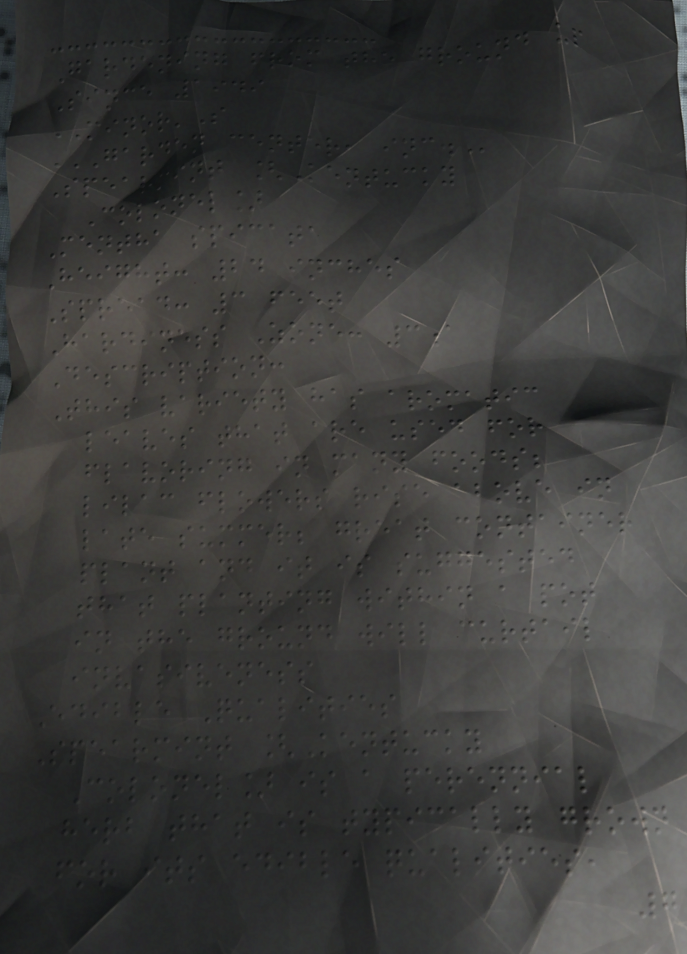Gardening from the ground up
Since 1949
MINOR'S
GARDEN CENTER, INC.
Spearmint [Kentucky
Colonel]
Mentha spicata
Height: 24 inches
Spread: 3 feet
Hardiness Zone: 3a
Description:
This variety has aromatic
leaves that are used for
flavoring in many foods;
lilac flowers rise above in
late summer; great container
plant and it is suggested
that planting within a pot
in the ground will curtail
invasiveness
Edible Qualities
Spearmint [Kentucky
Colonel] is a perennial
herb that is typically grown
for its edible qualities,
7
